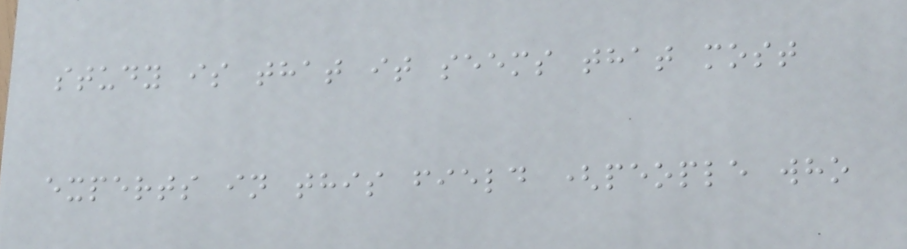study is that it seems that most
experts in this field (people who
